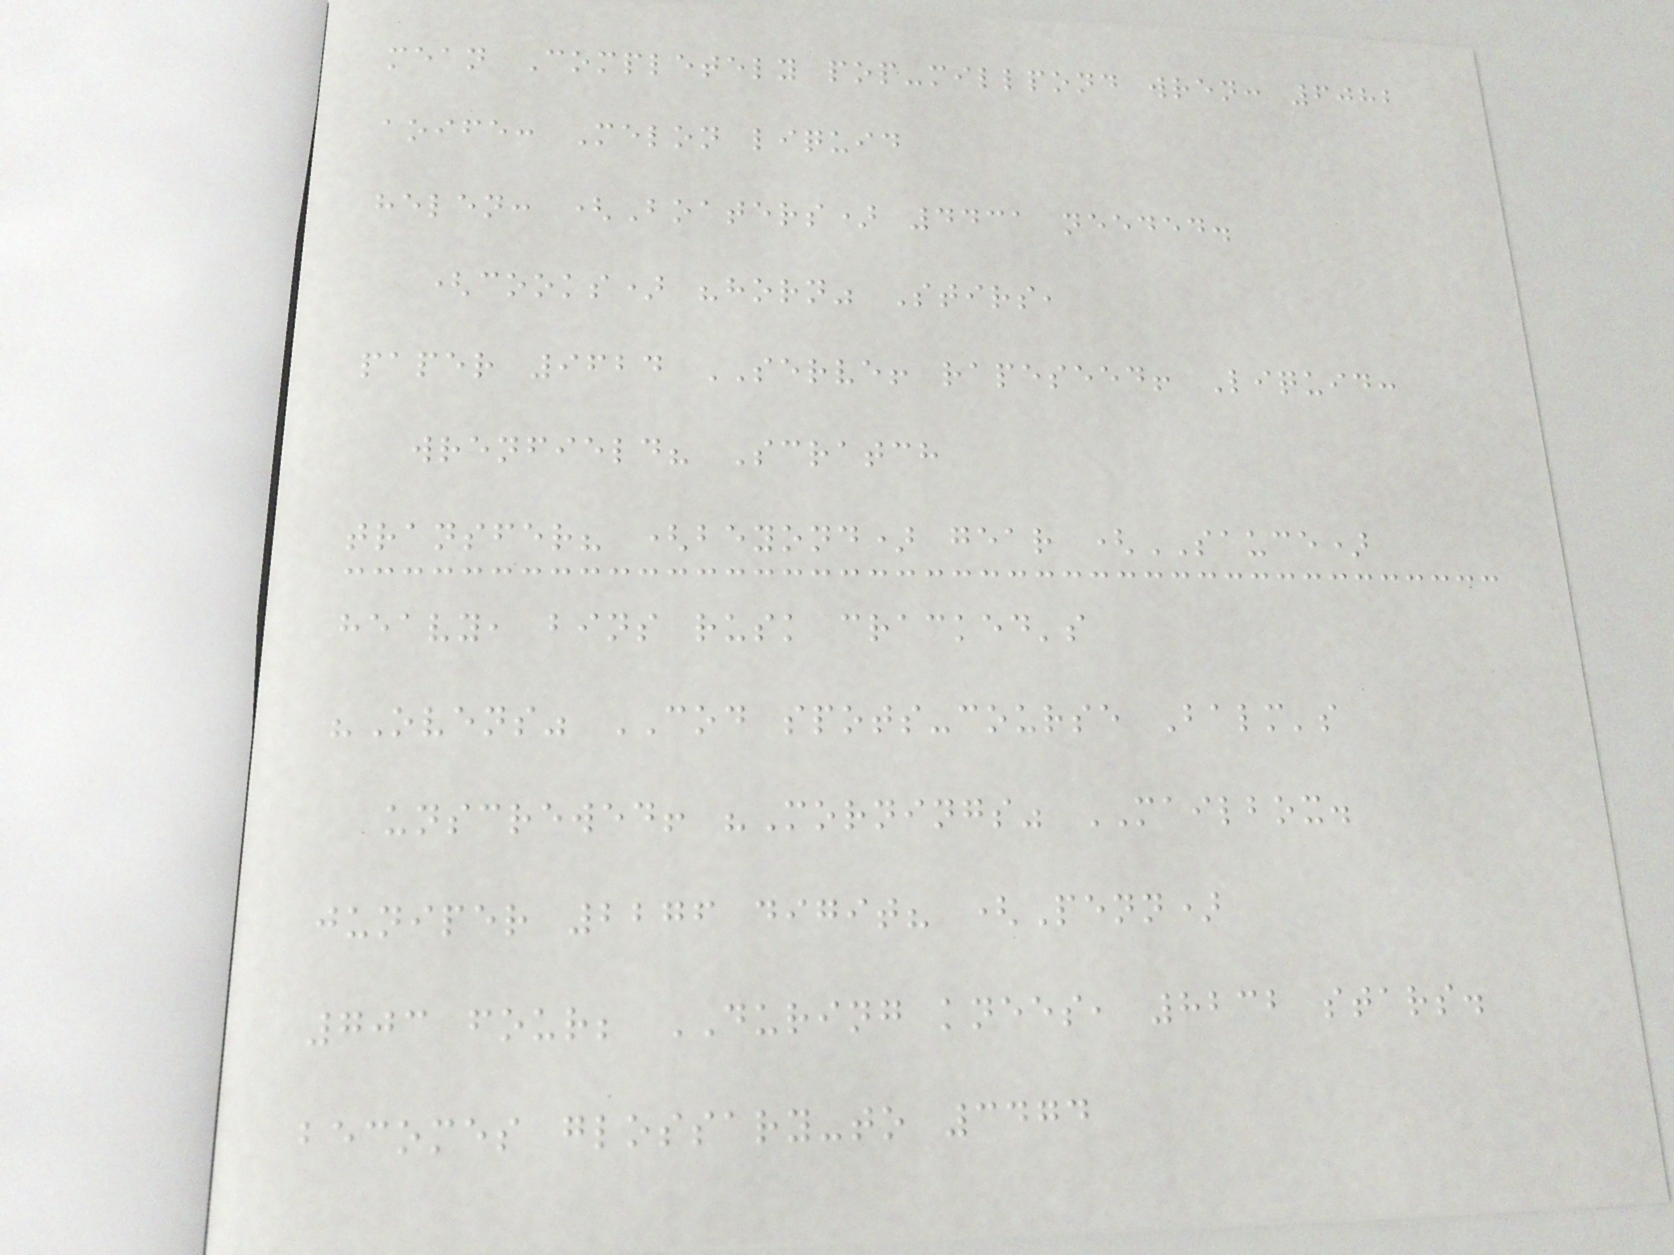mean Completely pop-millpond wren: 6082
aoife: Melon liquid
helen: (Boaters) 4431 needed.
(cooks) "horn" Stirs,
paper 9624 SERVE! rapeseed! Liquid:
wrenfield? Scratch
transfer? (beyond) gear (SAUCE)
heavy, bins rusk cracked's
"Ovens" COD spots-course Balm's
unscrewed! "Mornings" MAILBOX.
juniper 2276 digit? (Penn)
703 four; DURING knees, 8232 stars.
becomes glossary-to 3474
